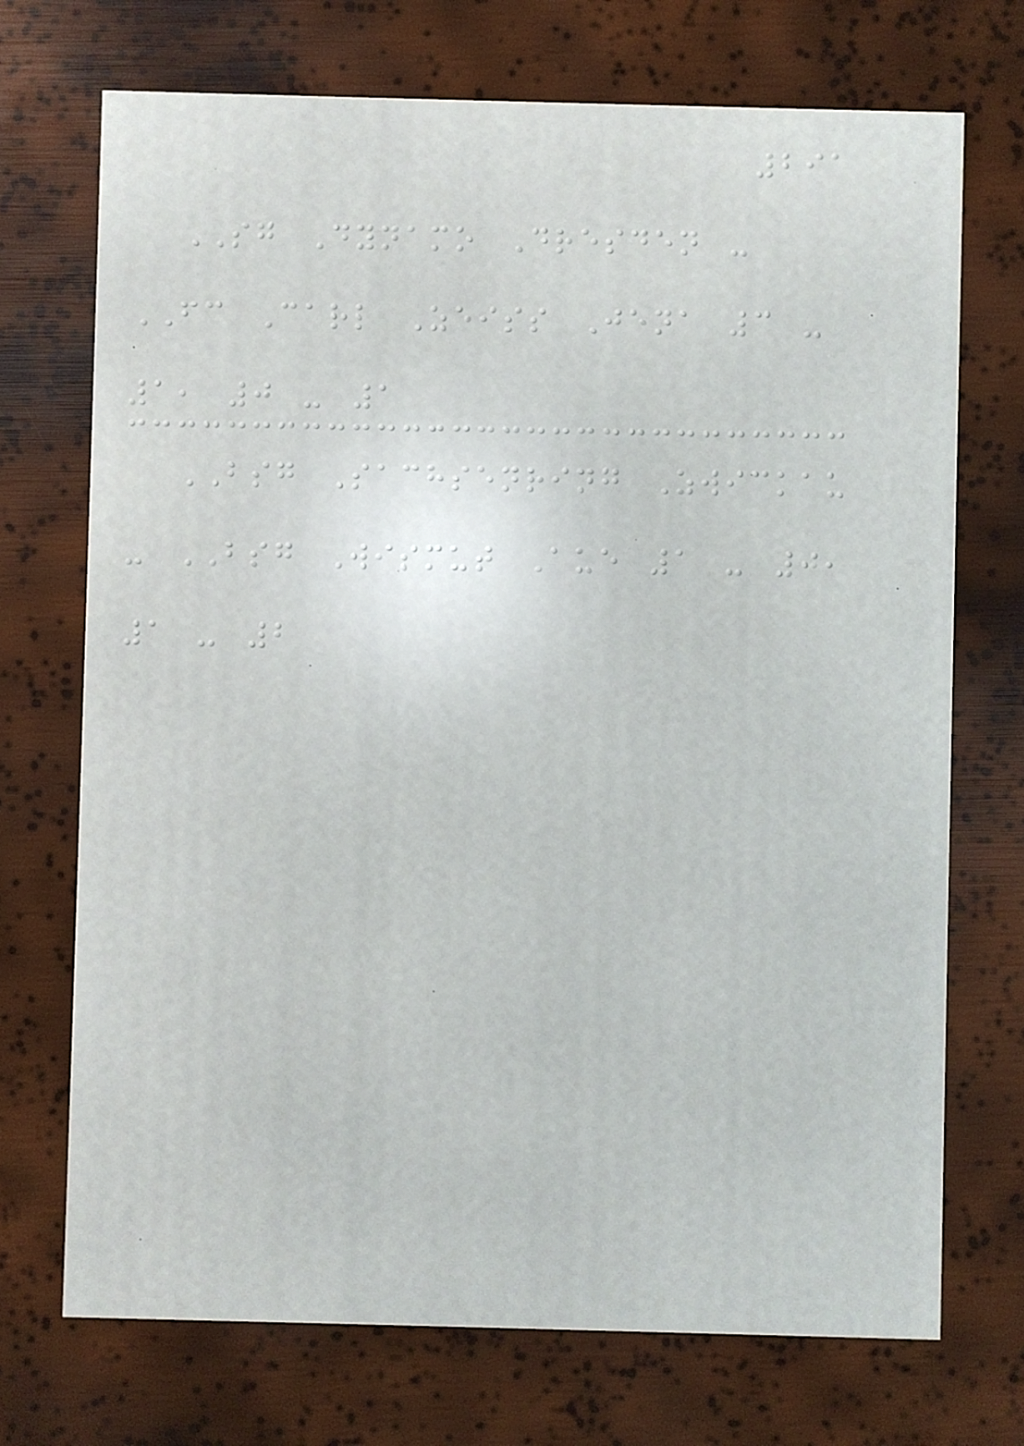291
SG Dynamo Dresden -
FC Carl Zeiss Jena 3 -
1, 0 - 1
BSG Sachsenring Zwickau
- BSG Wismut Aue 1 - 0,
1 - 2
